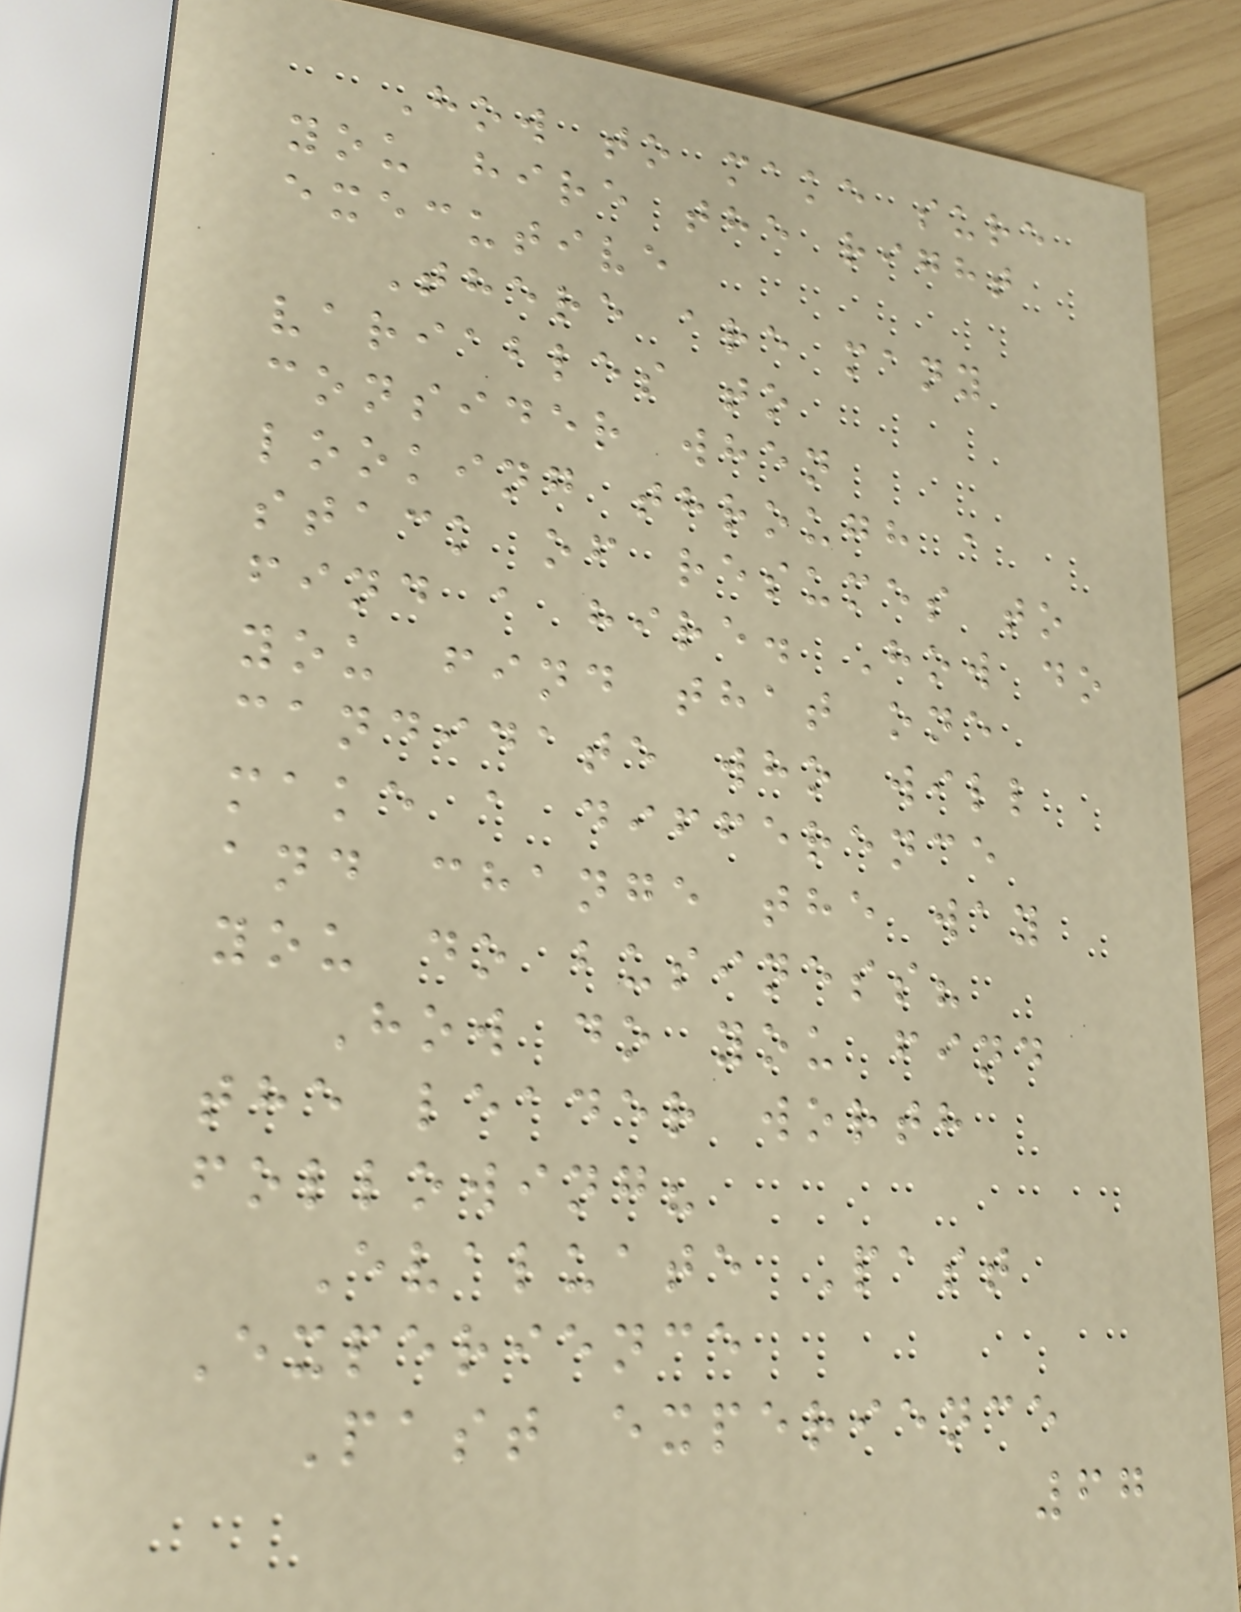How to make sure
you hire the right
executive
There are many
variables to
consider when
looking through a
stack of resumes to
find a hire. How do
you find that one
candidate who will
make a difference
and change the way
you do business?
How do you find
the leader worth
following?
Evaluate Past
Experience
Past experience
67
